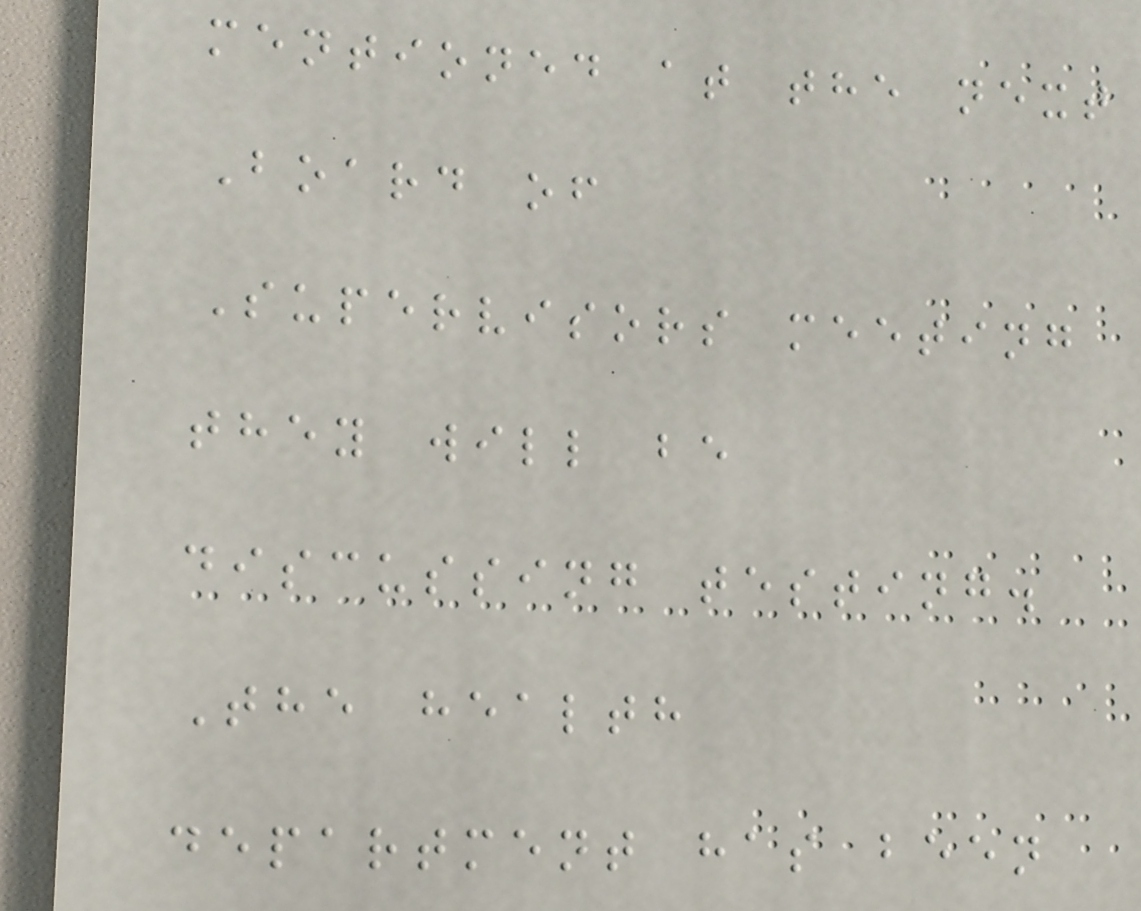mentioned at the next
Board of
Supervisors meeting
they will be
discussing testing.
The health
department has been
